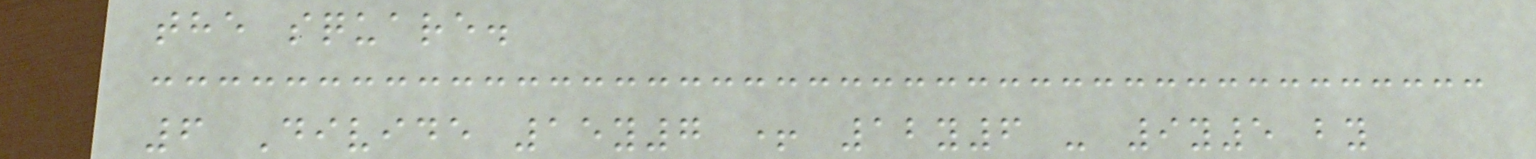the square.
6 Divide 15y7 + 12y6 - 9y5 by
